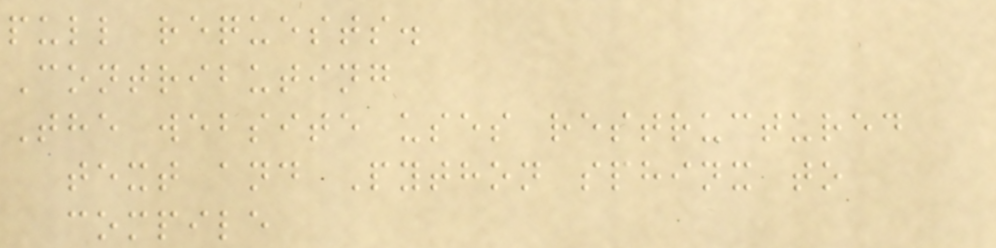pull requests.
Contributing
The website uses restructured
text and Python sphinx to
compile
